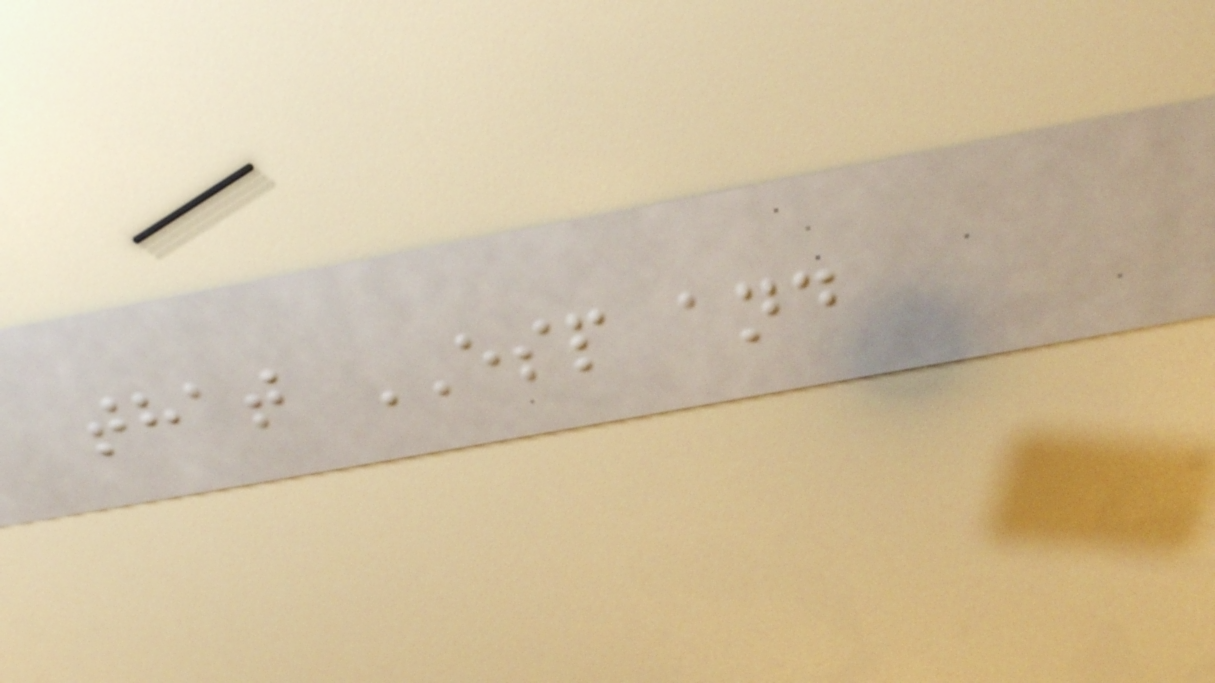that ESP and
